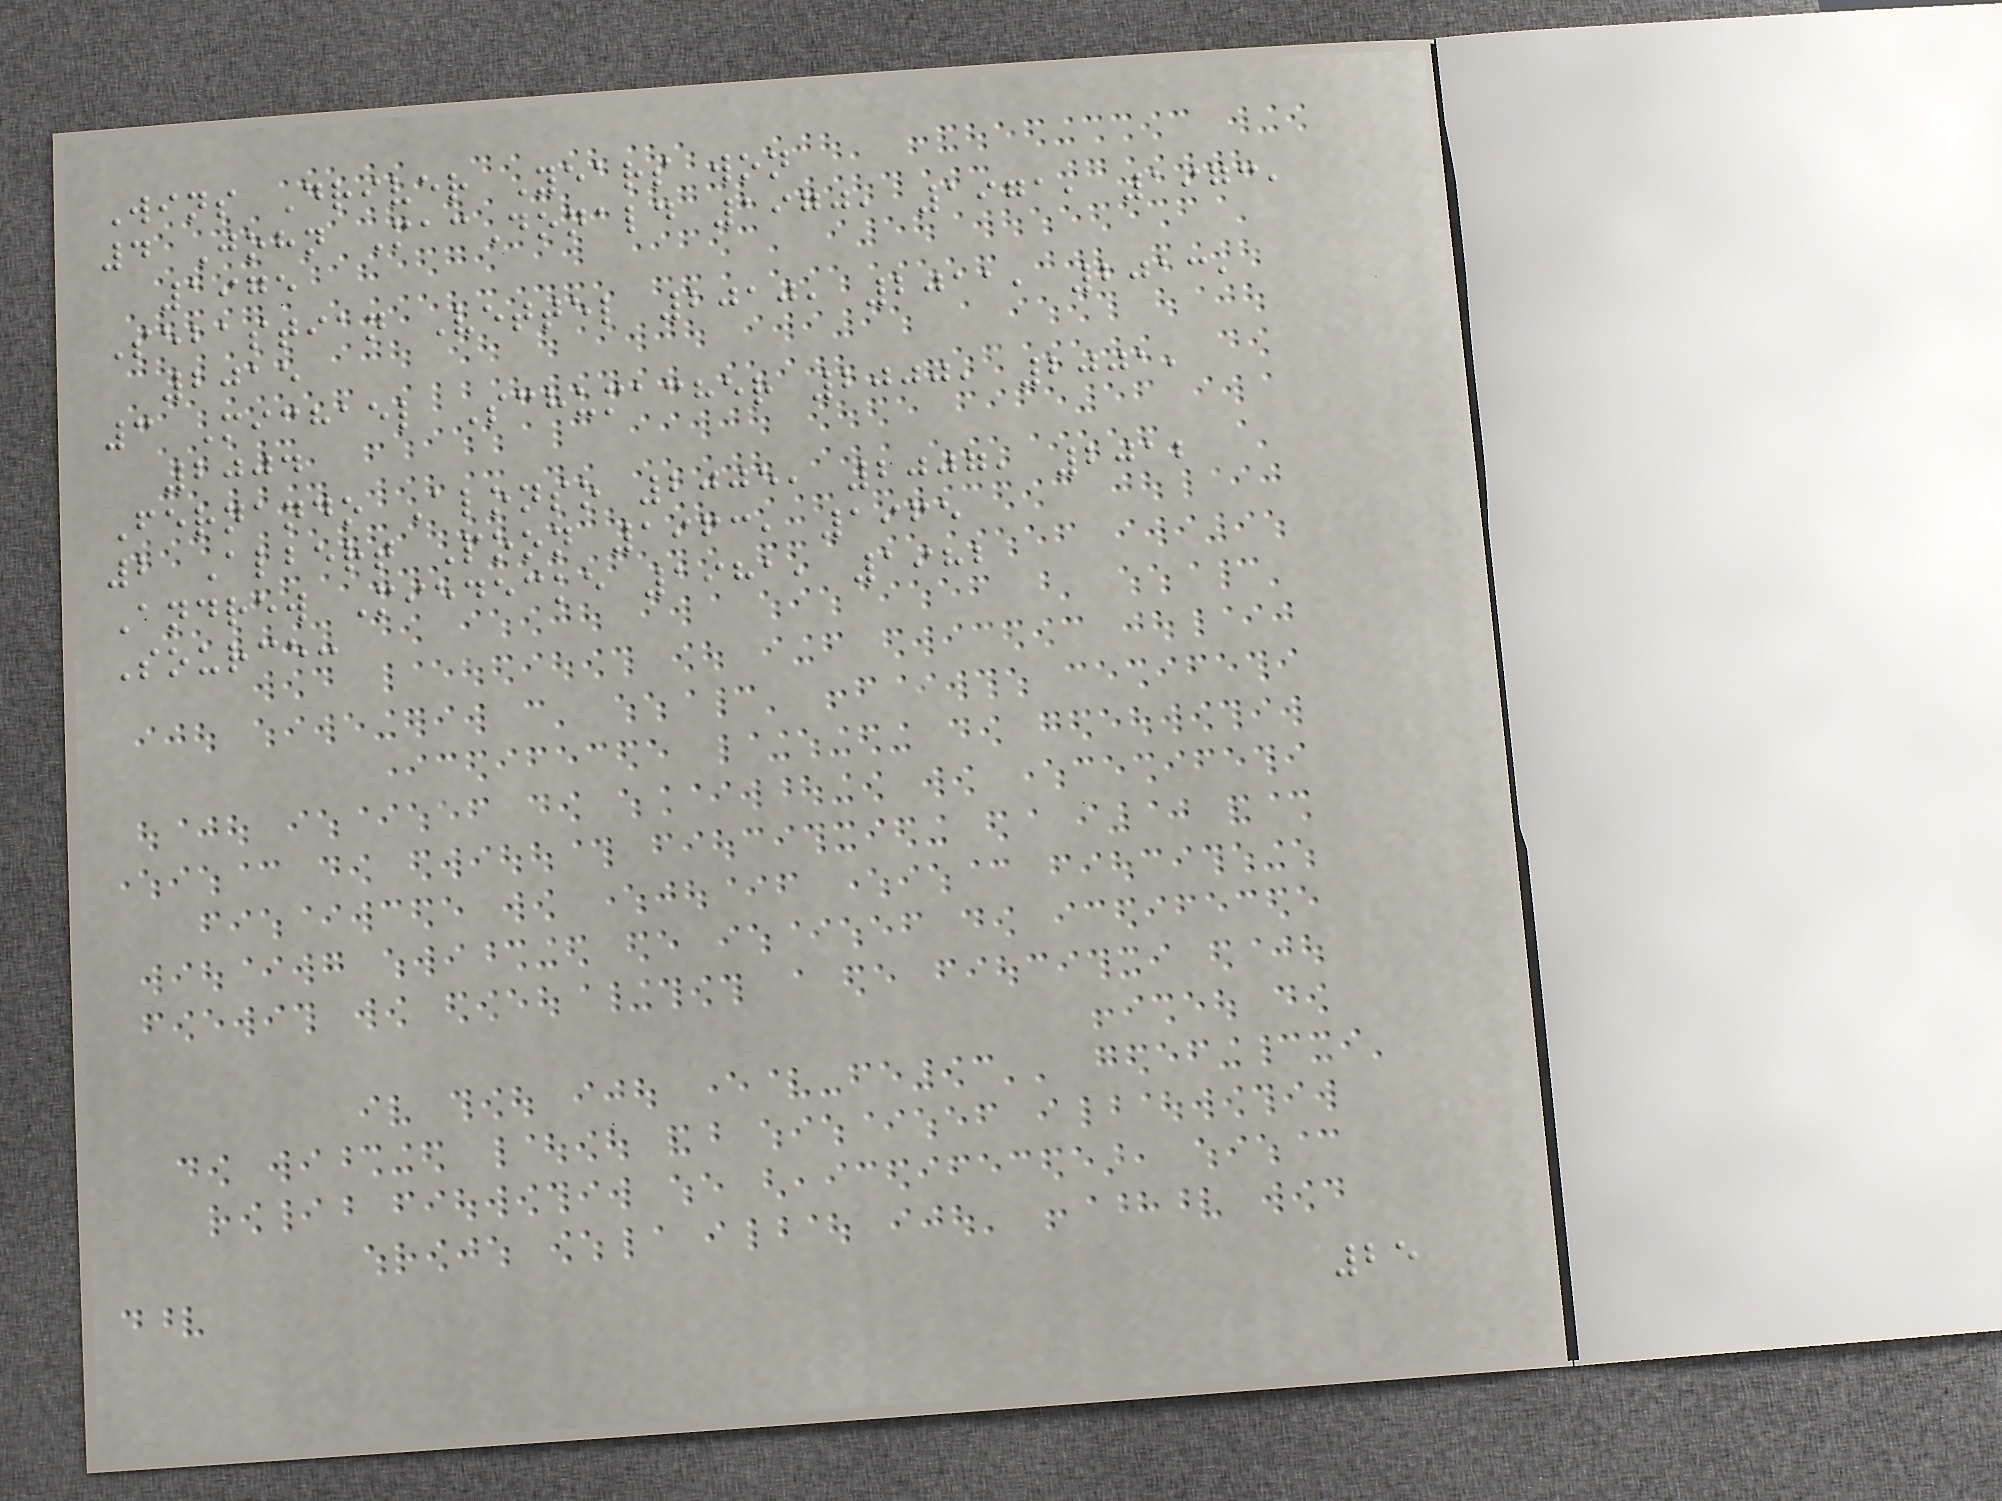Wins Driver Years won
4 John MacDonald 1970, 1971, 1973,
1975
Sebastian Vettel 2010, 2011, 2013,
2015
3 Michael Schumacher 2000, 2001,
2004
Fernando Alonso 2005, 2007, 2012
2 Albert Poon 1963, 1965
Andrew Miedecke 1981, 1982
Source:
25
